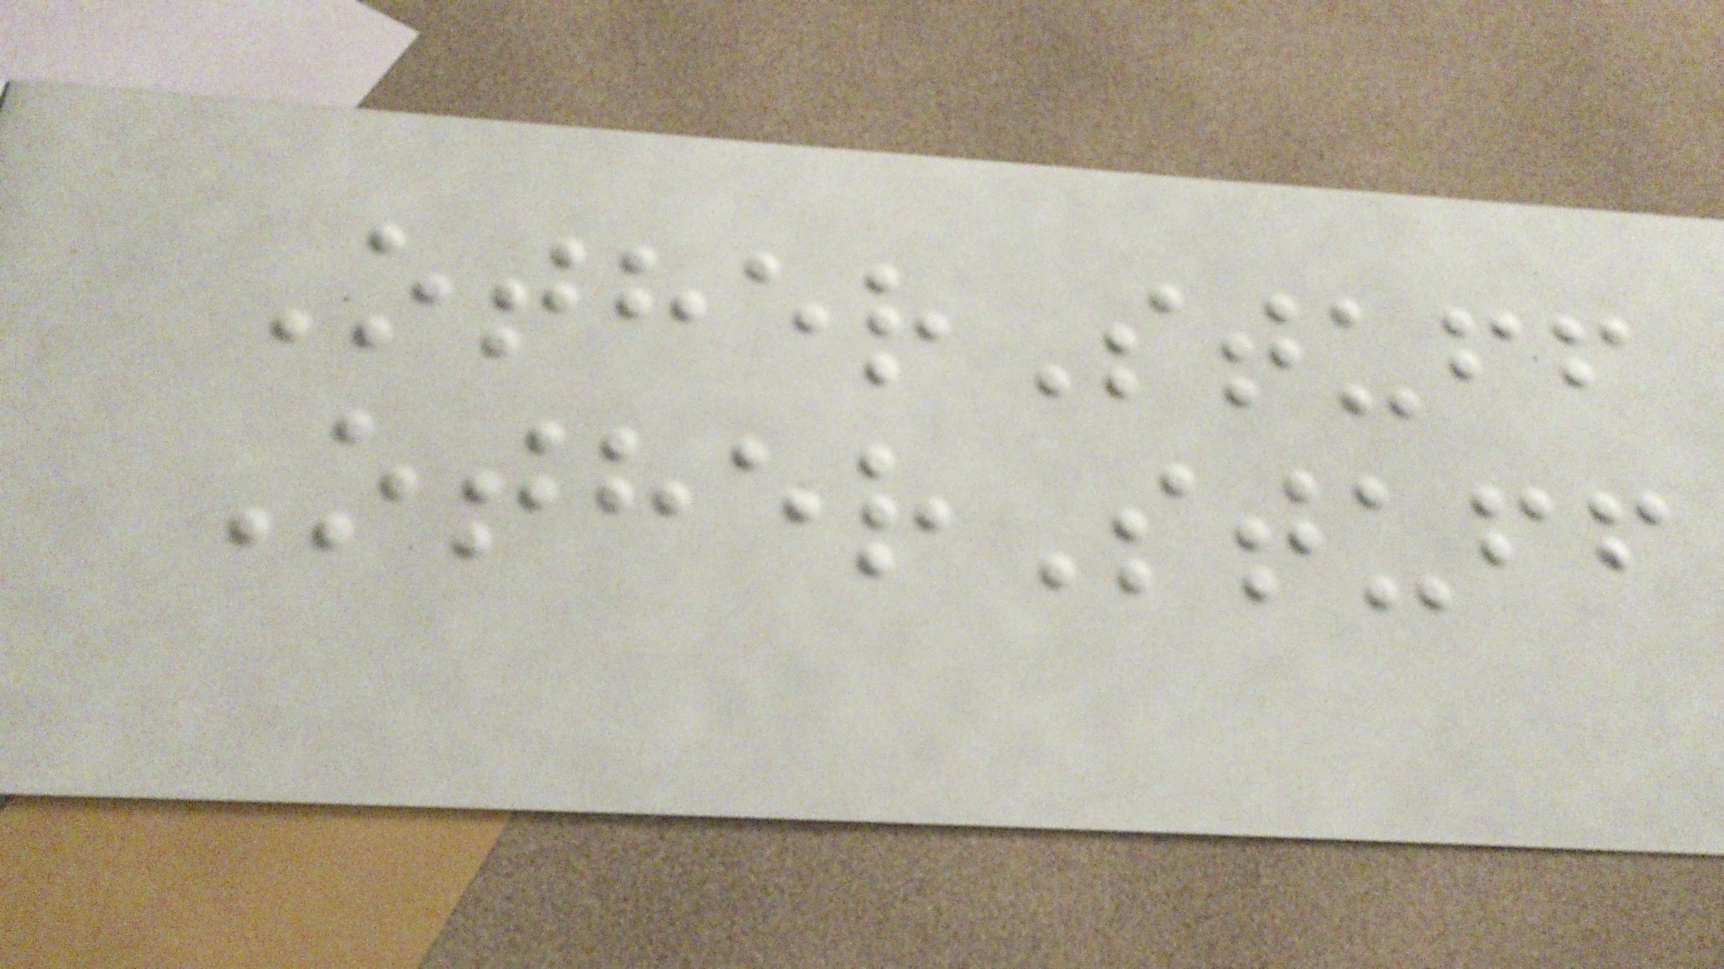OtherStuff
OtherStuff
